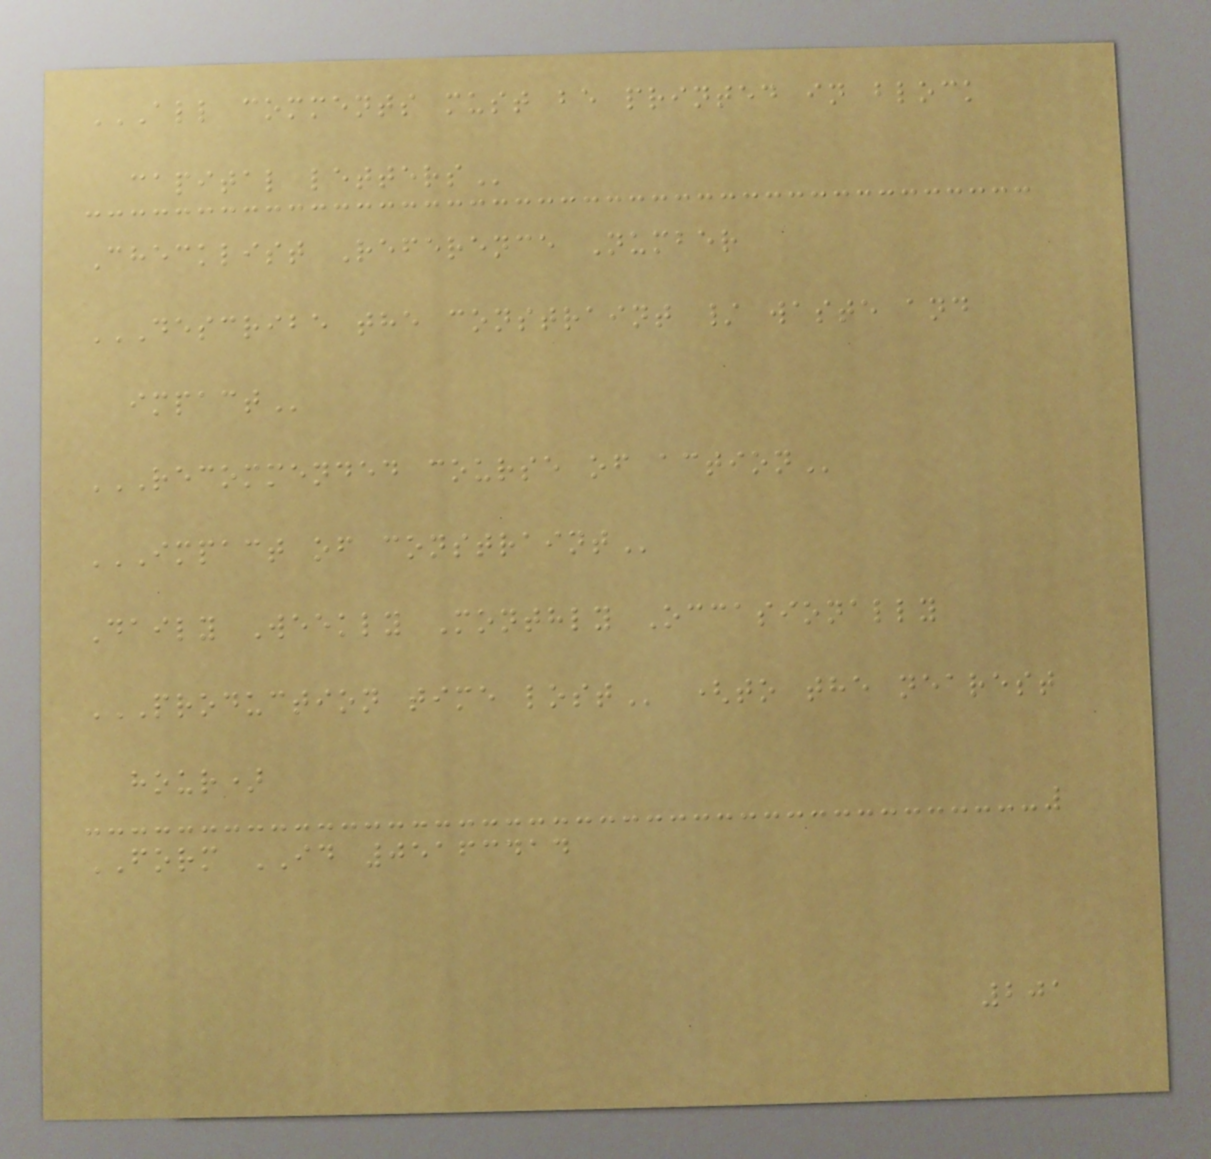ALL COMMENTS MUST BE PRINTED IN BLOCK
CAPITAL LETTERS
Checklist Reference Number
DESCRIBE THE CONSTRAINT / WASTE AND
IMPACT
RECOMMENDED COURSE OF ACTION
IMPACT OF CONSTRAINT
Daily Weekly Monthly Occasionally
PRODUCTION TIME LOST (to the nearest
hour)
FORM ID 05163414
201
